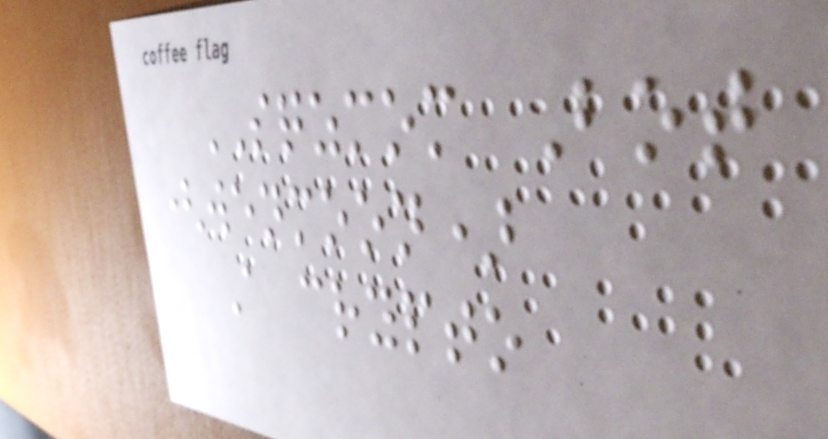SQZMOM Bot
(wenmoon)
A crypto
